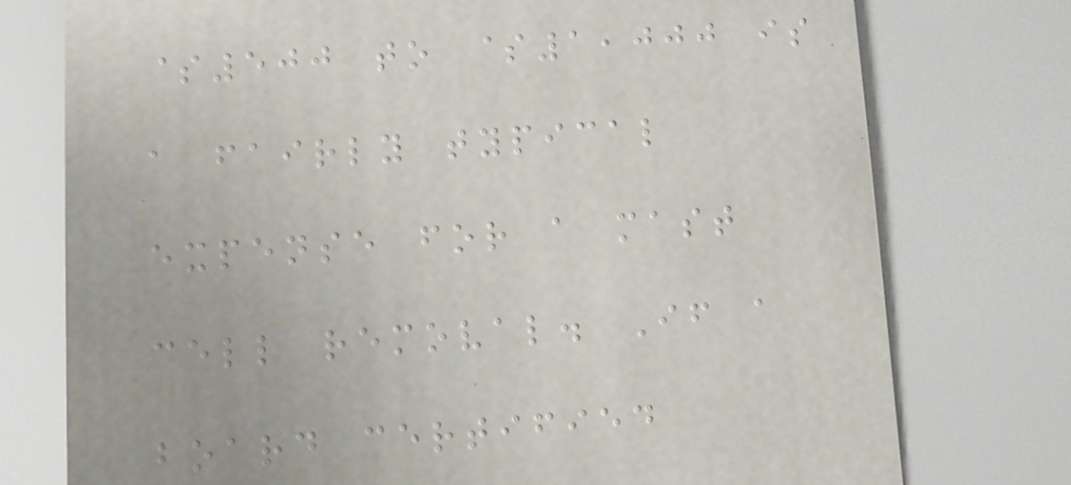$500 to $1,000 is
a fairly typical
expense for a mast
cell removal. If a
board certified
